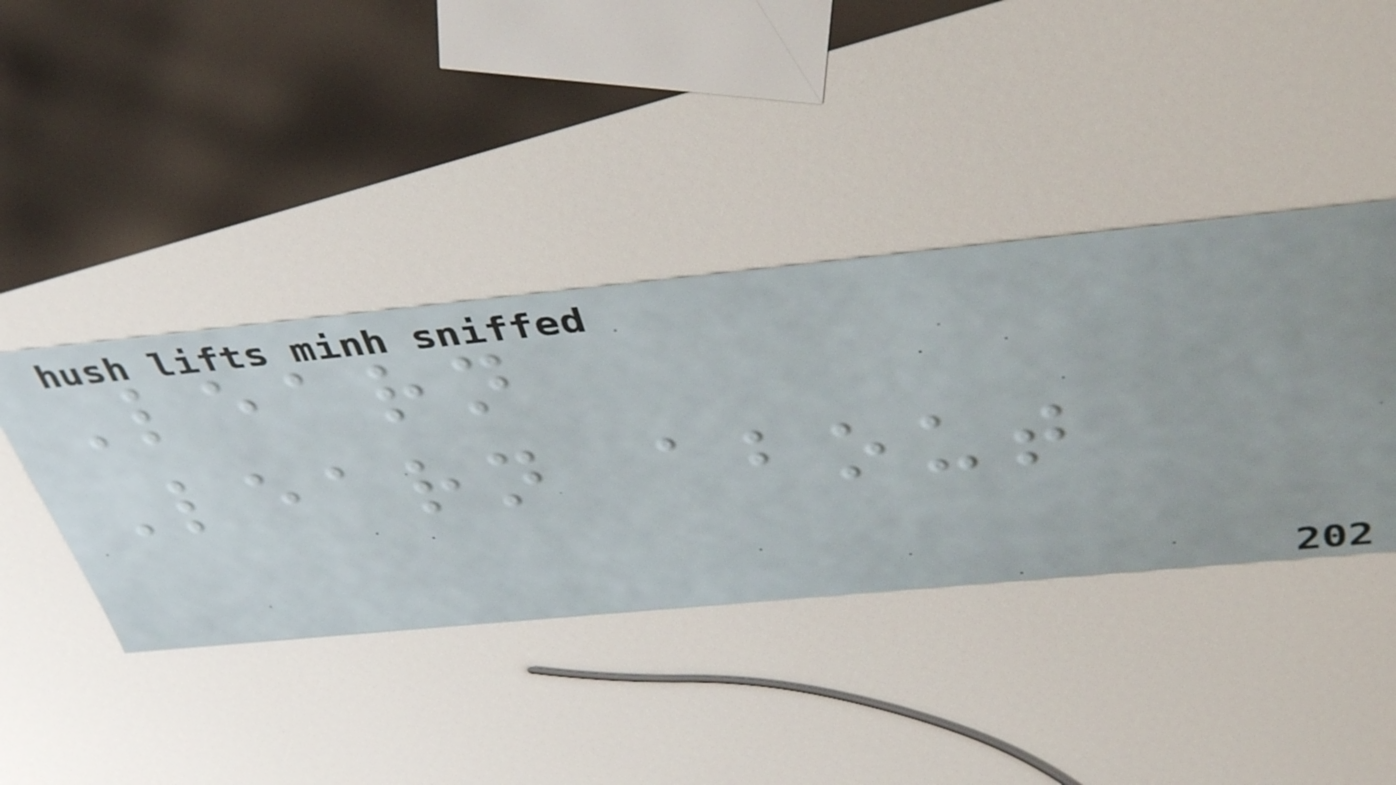Learn
Learn about
